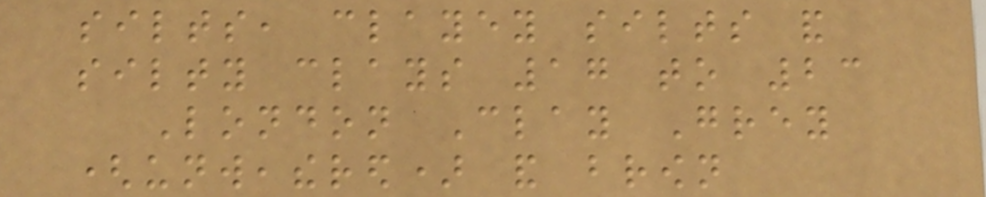silts, clayey silts and
silty clays 17 to 23
London Clay Grey
(unweathered) and brown
